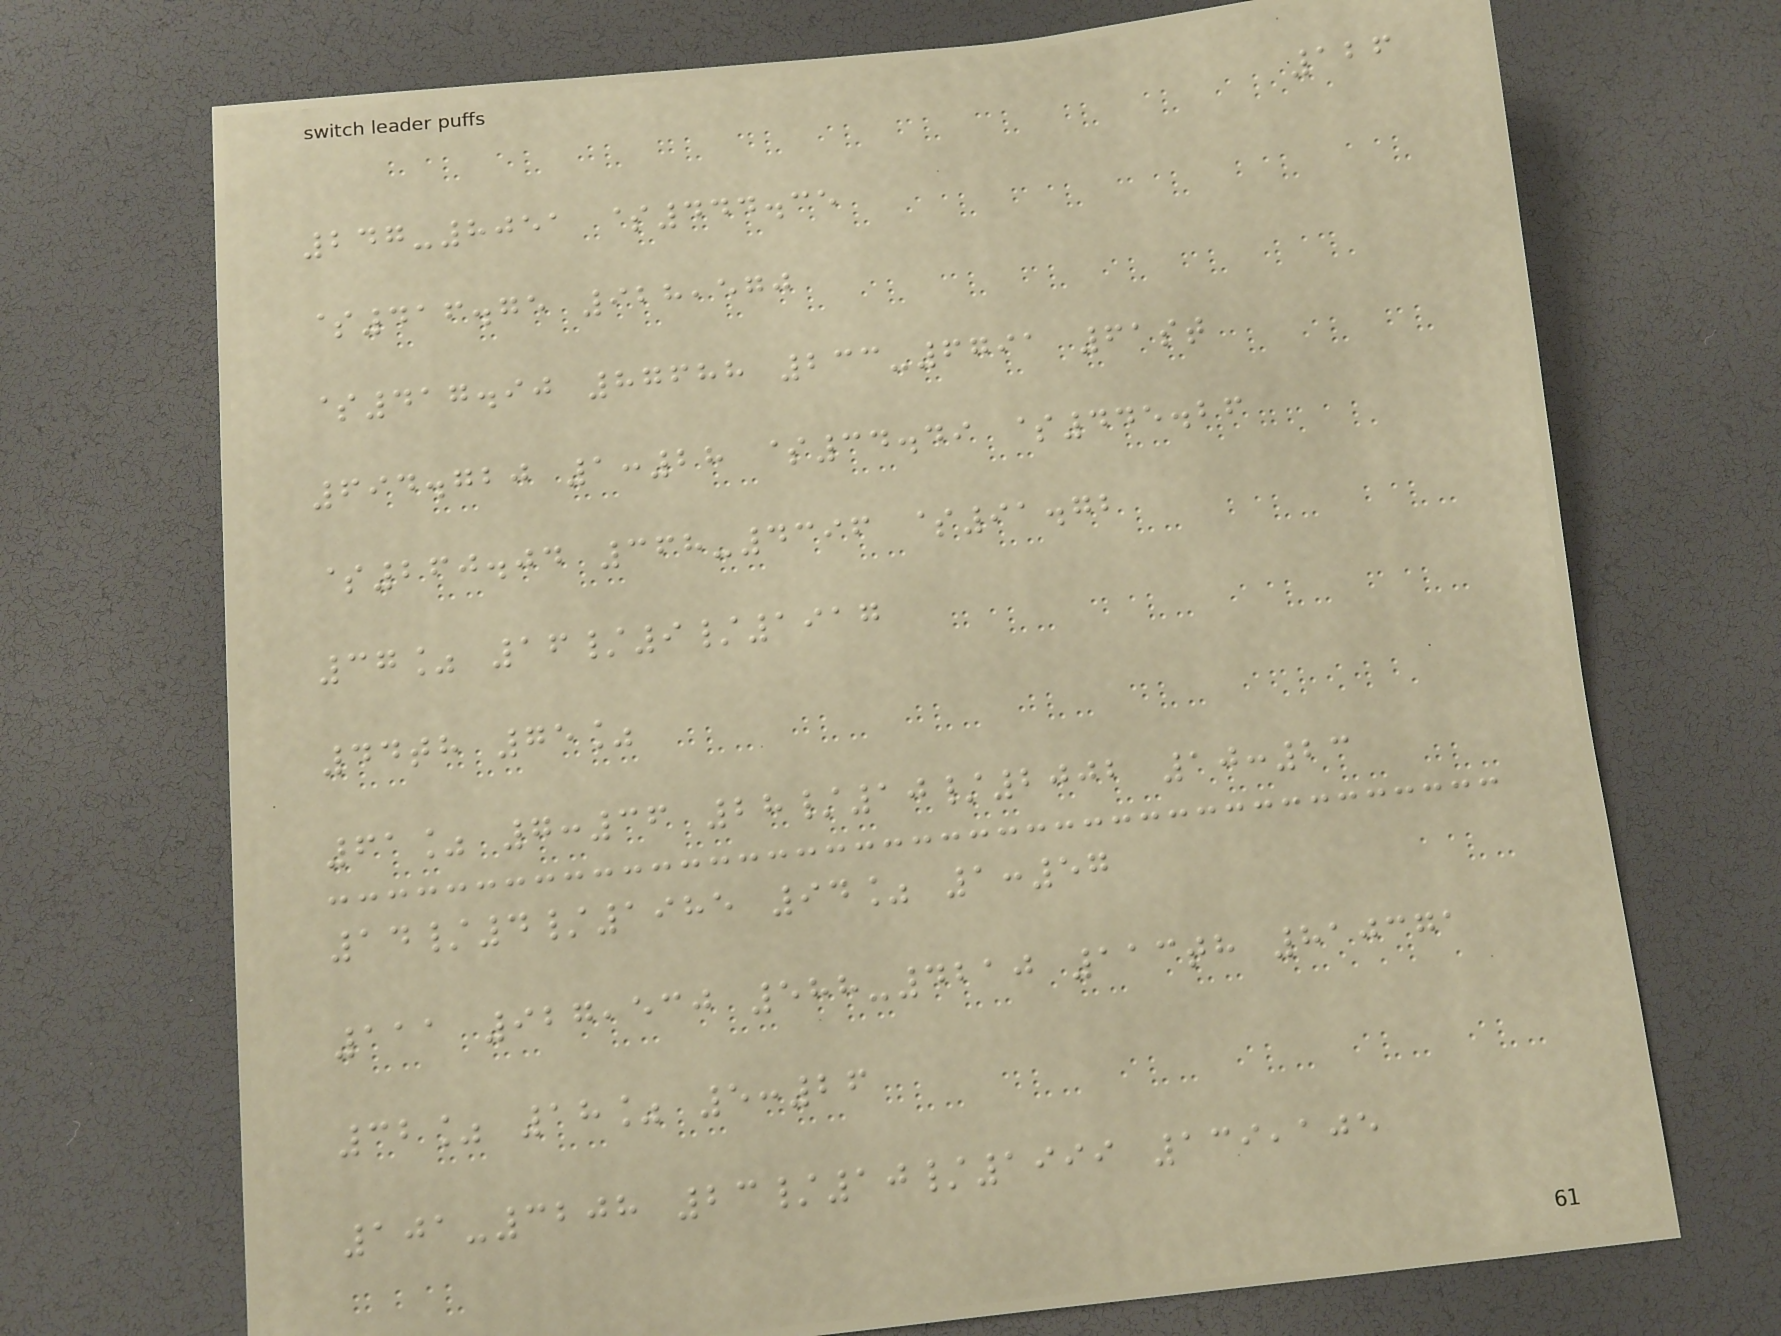126
247-8051 $444.35
$416.75 928,570
$417.90 87688 233-6791 61st
694.720 1:28 $34.49 $445.26
$260.04 368-4396 $91.72
37% 16/9/1917
44th 75%
61% 7:36 28/10/2002 10:23
14/4/1985 94% 1:57
111 927,530 588-4210 113th 810371
32% 18% 5:26
101-3208 23/10/1999 139,105
